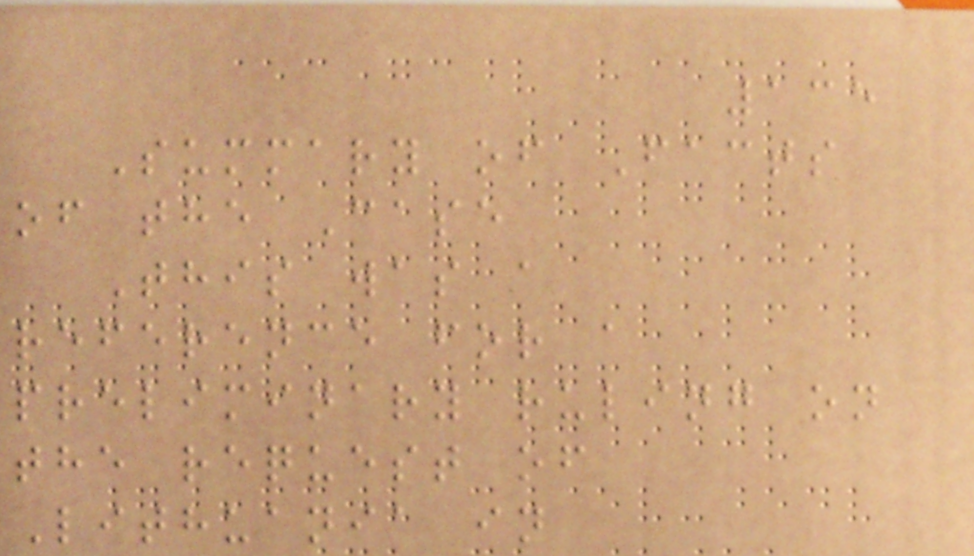135
Summary of Facts
of the Case
This was a
reference for a
preliminary ruling on
the request of
Lithuania in
